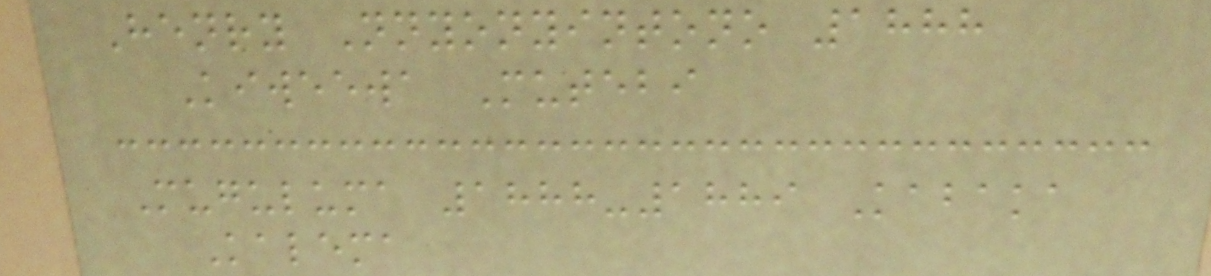Henry Nnyonyintono 1888
Kiweewa Mutebi
Muguluma 1888-1889 Kabaka
Kalema
